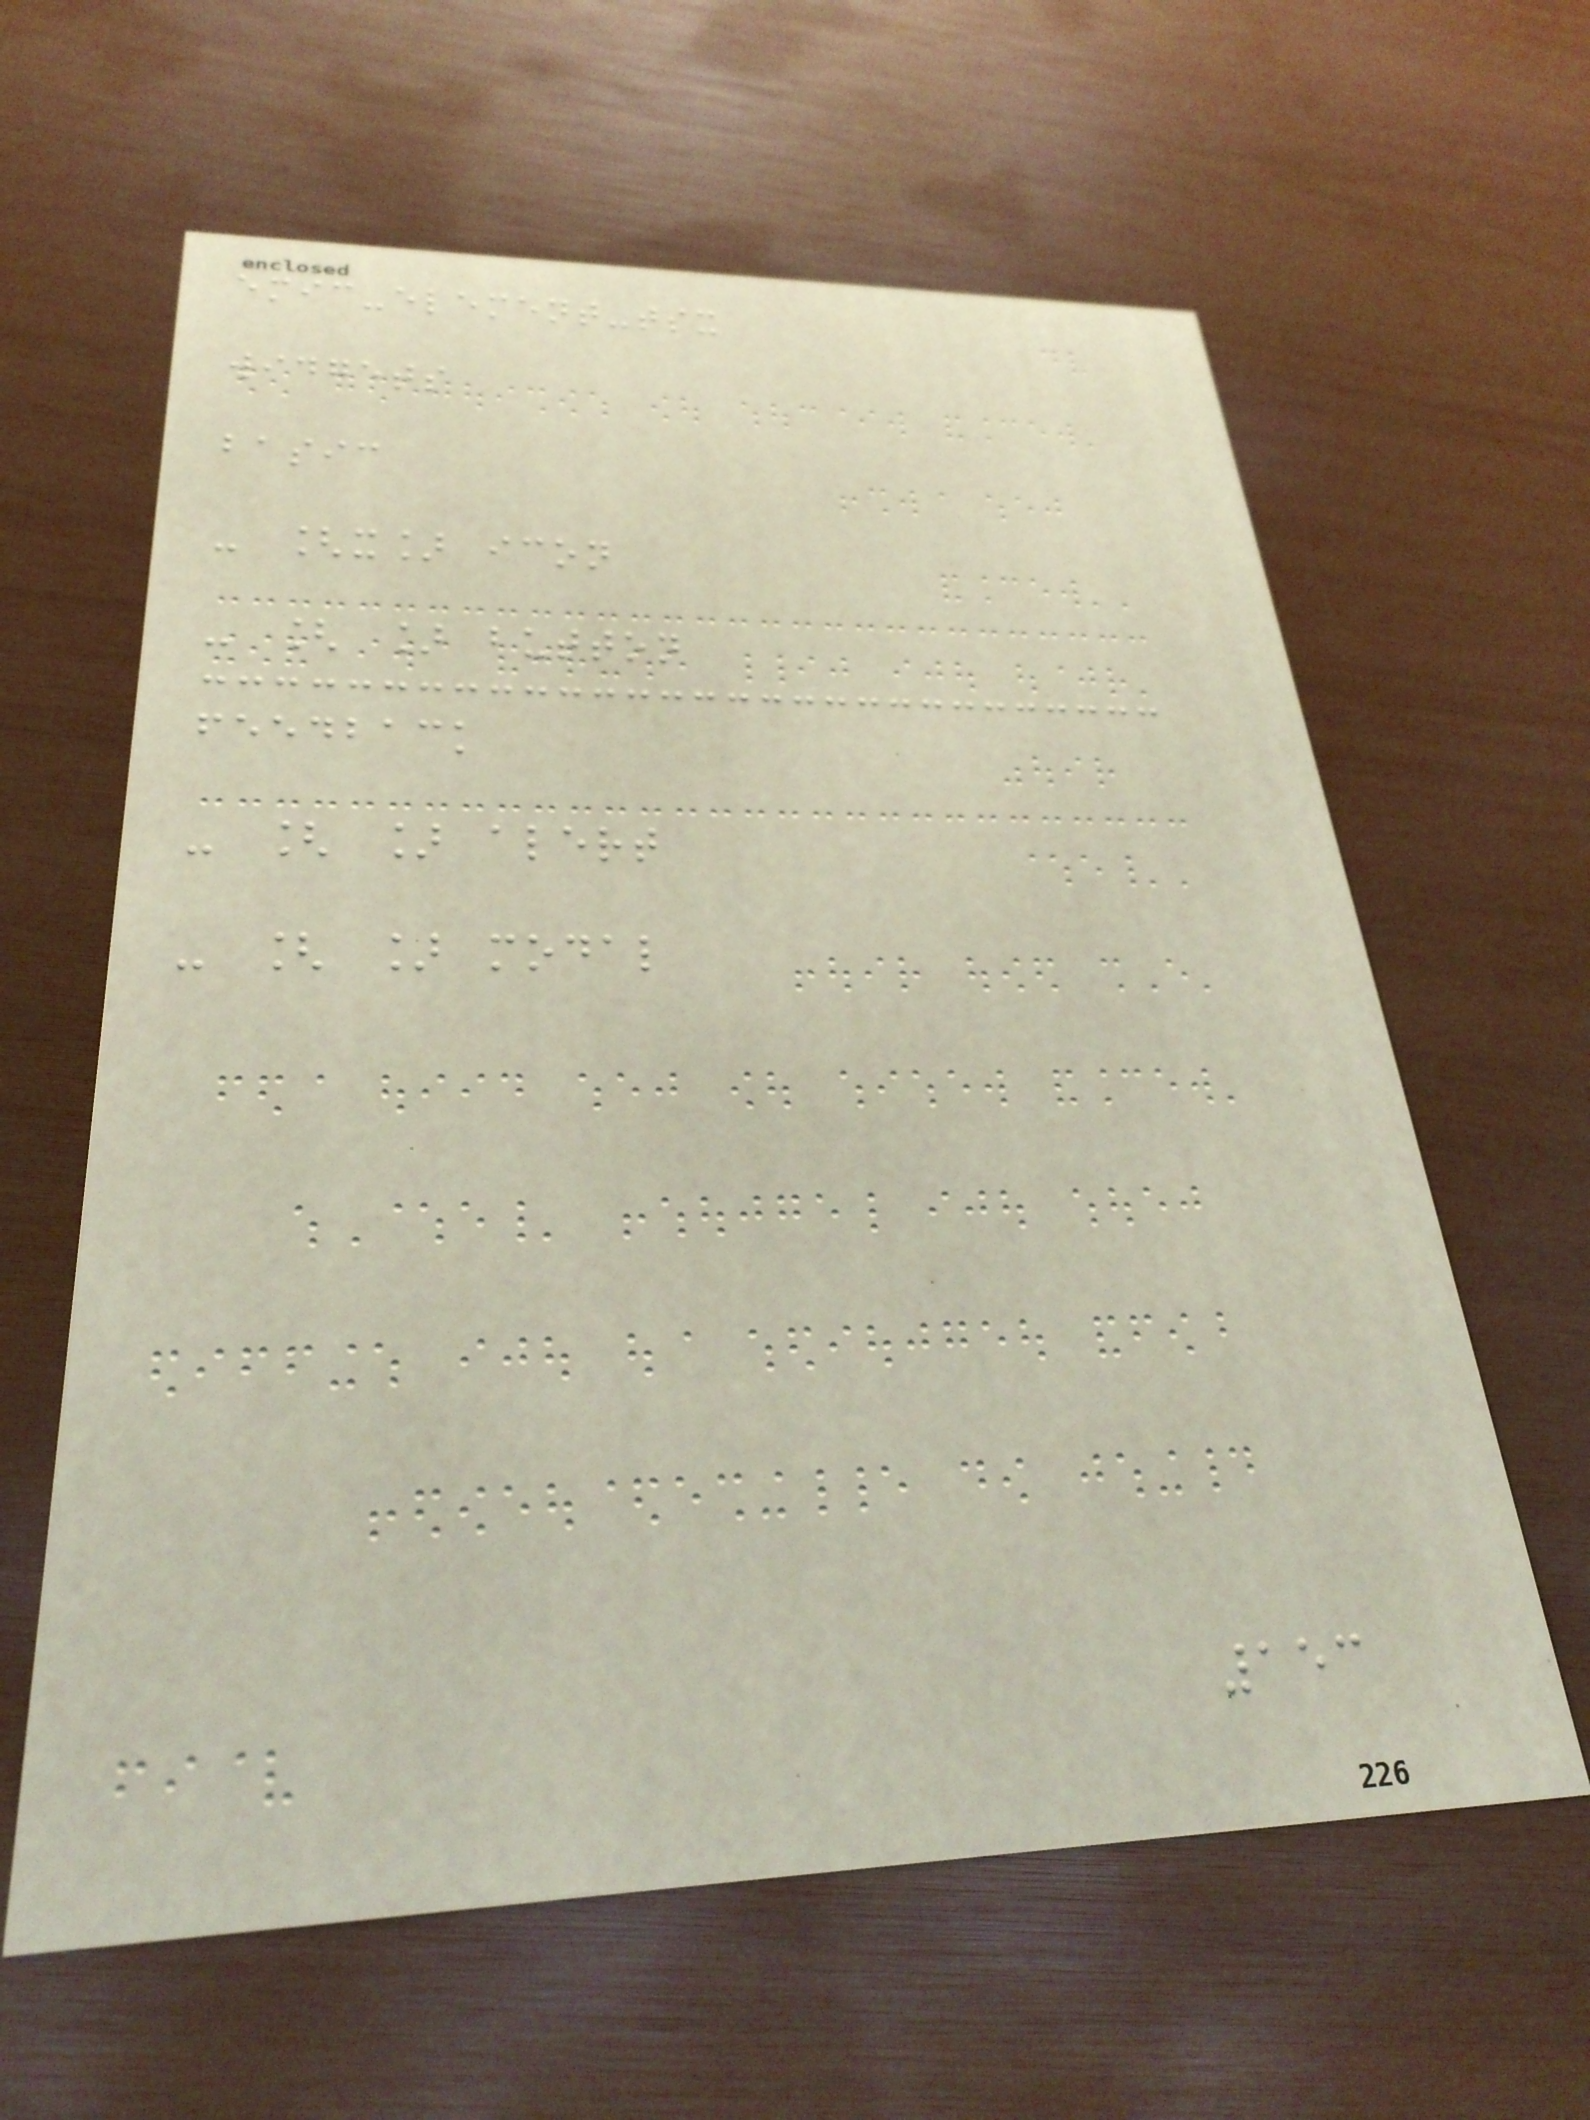emic-element-tsx
widgets
basic
- [x] icon
- [ ] button
feedback
- [ ] alert
- [ ] modal
153
